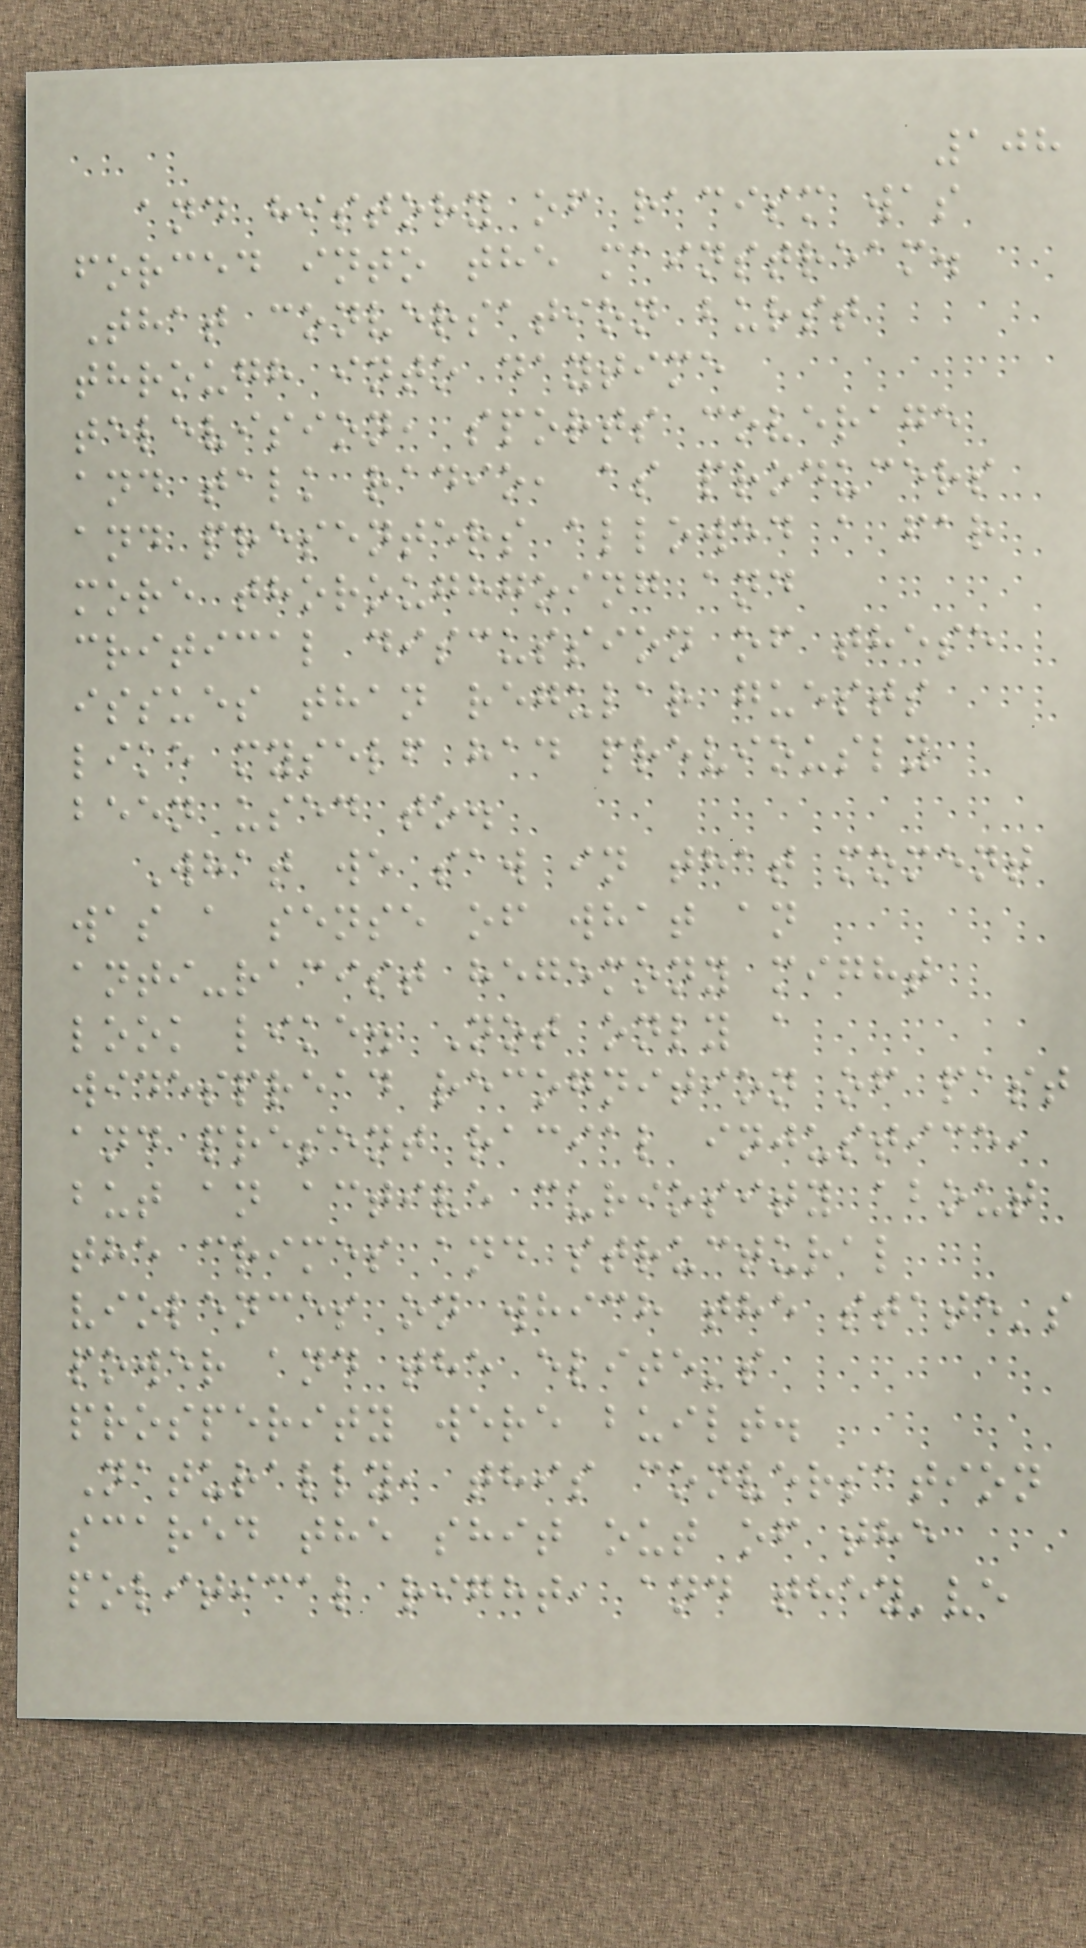108
and history of racism was
forced into the mainstream.
That conversation burst
through into daytime
television, sports coverage
and talk radio, as producers
and presenters allowed a far
more thoroughgoing and
critical discussion of these
issues than regular guests
like myself had previously
been used to.
What we saw in that moment
was a sense of what an
anti-racist hegemony might
look like. Not only a
widespread recognition of past
and present racial injustice,
but an active curiosity about
the crimes and structural
violences on which the state's
power and the elite's
prosperity were built.
Naturally, this conversation
scared the shit out of the
political right, and they've
